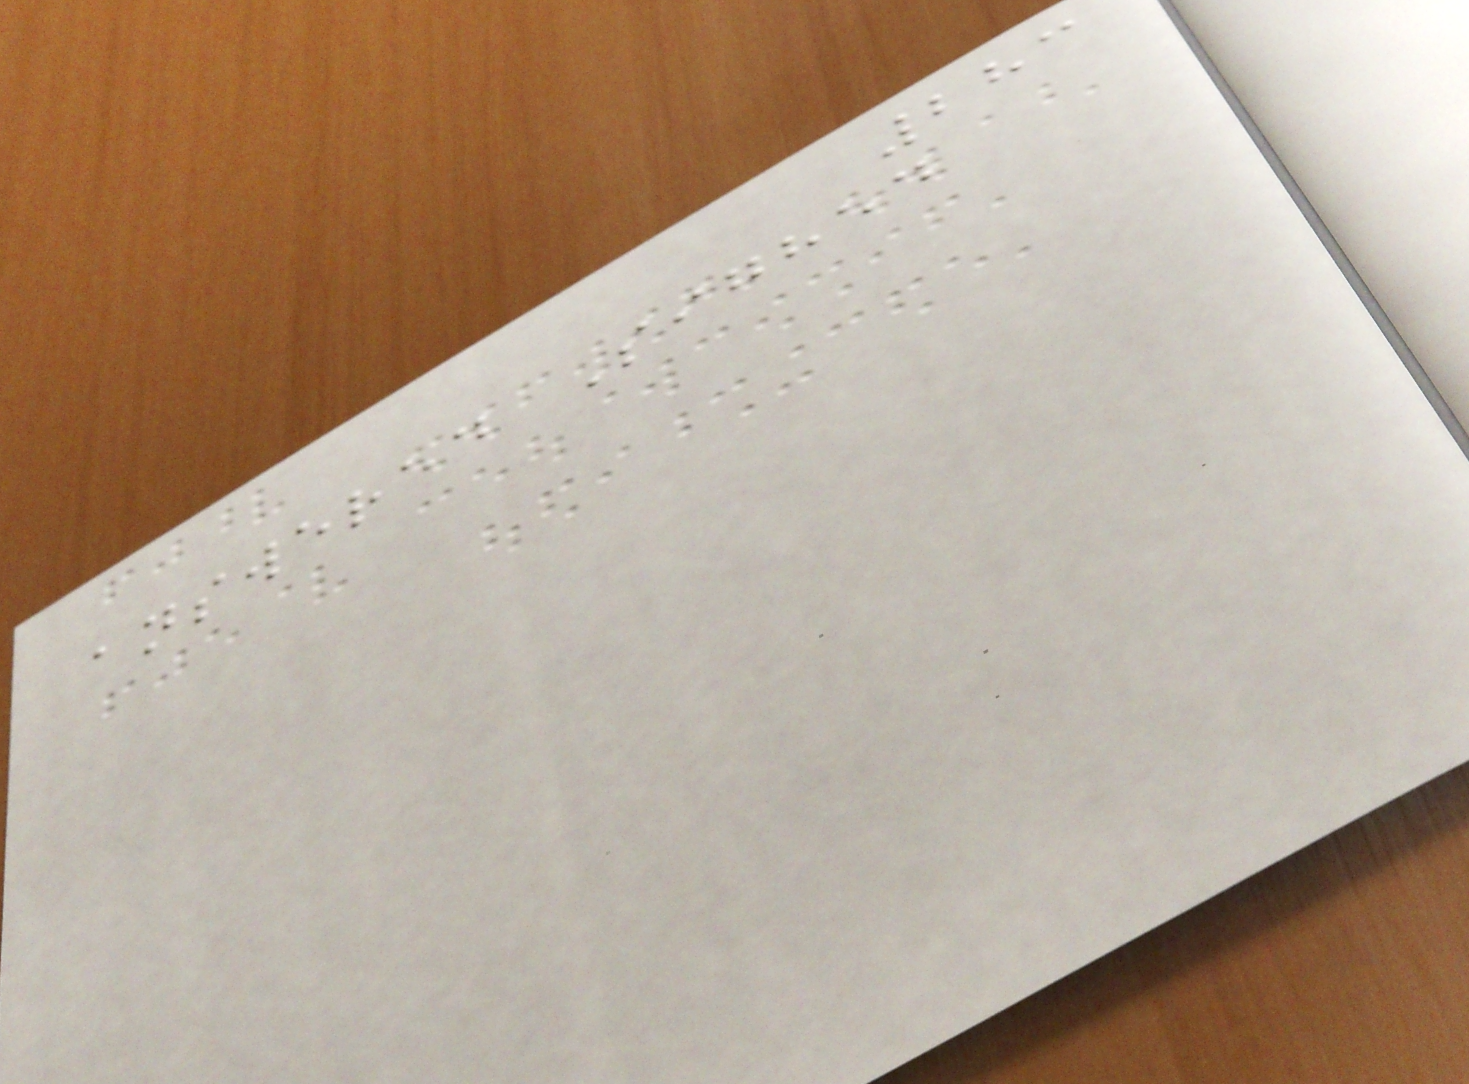283
answered Sighed
